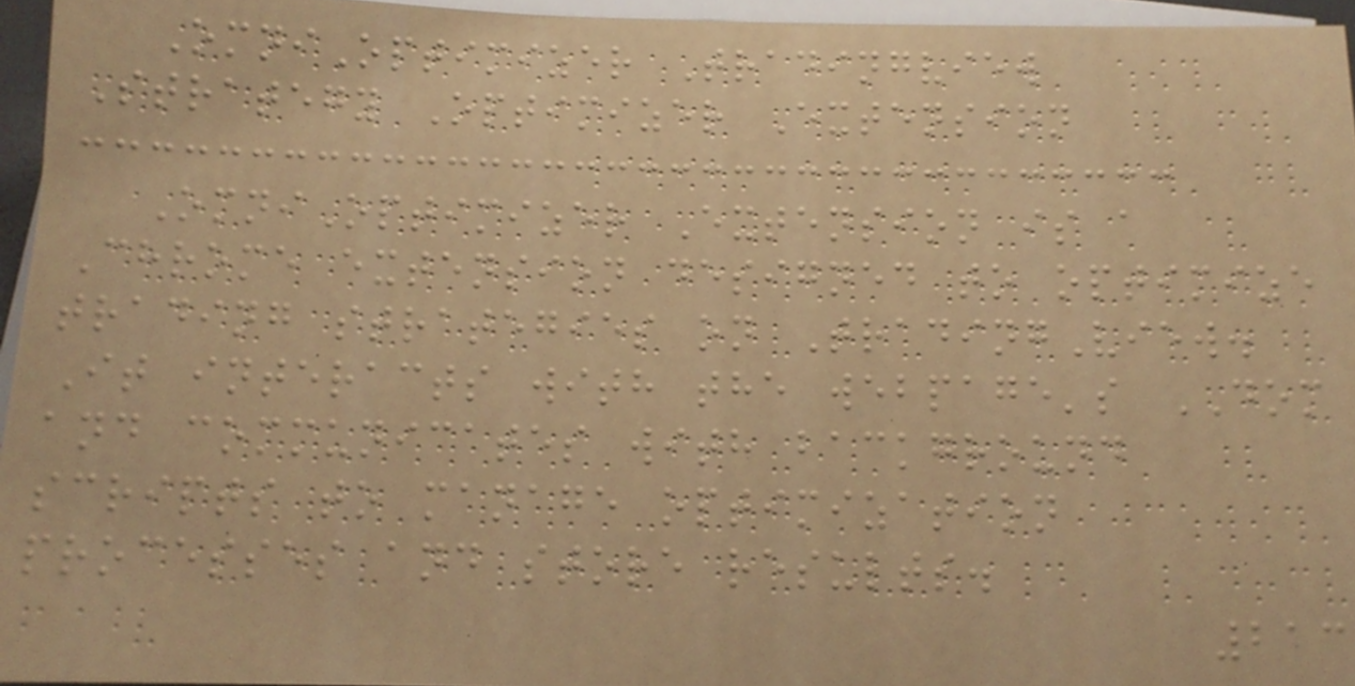OmniOptimizer Tradingview
Strategy Optimizer Extension
OmniOptimizer Extension is a
Chrome extension designed to optimize
trading strategies on TradingView.
It interacts with the webpage's DOM
and communicates with background
scripts to manage optimization
processes and store results.
213
